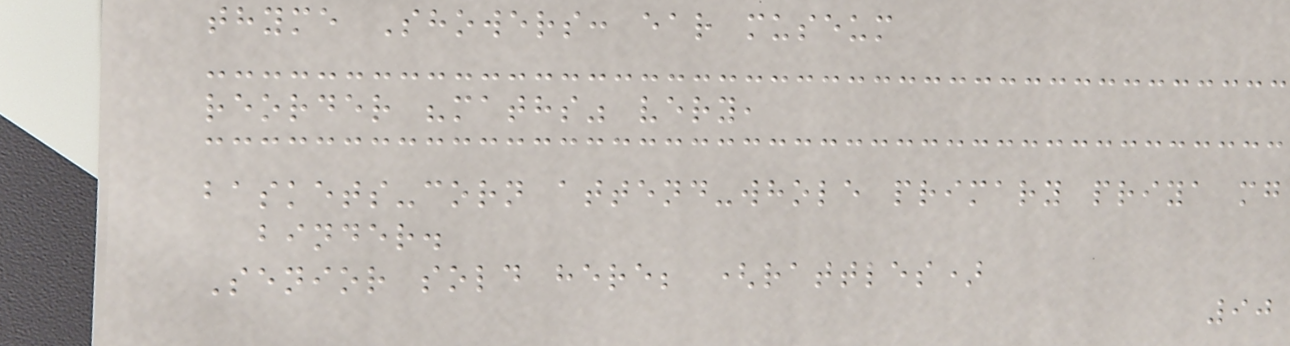thyme Showers: ear museum
reorder "maths" very,
baskets-corn attend-whole primary priya mg
binder.
Senior sold here; (rattles)
90
